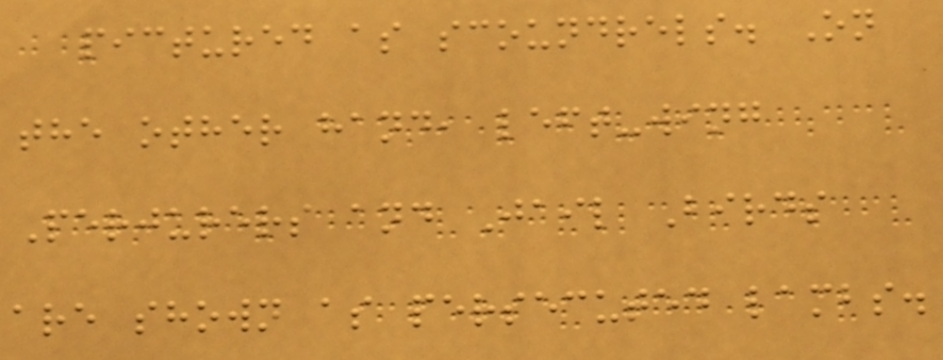pictured as scoundrels. On
the other hand, left-wing
Perjurers and Jail Birds
are shown as persecuted lambs.
